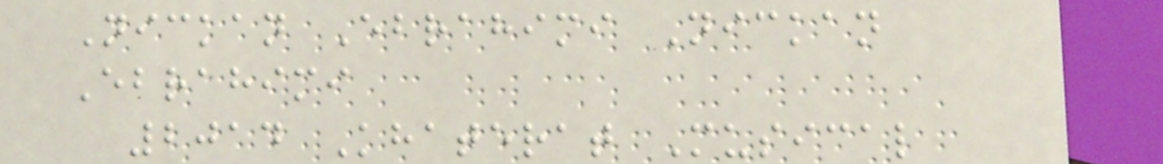Nickan Ebrahimi Nickan
Ebrahimi
2014 Khaterat Musical
